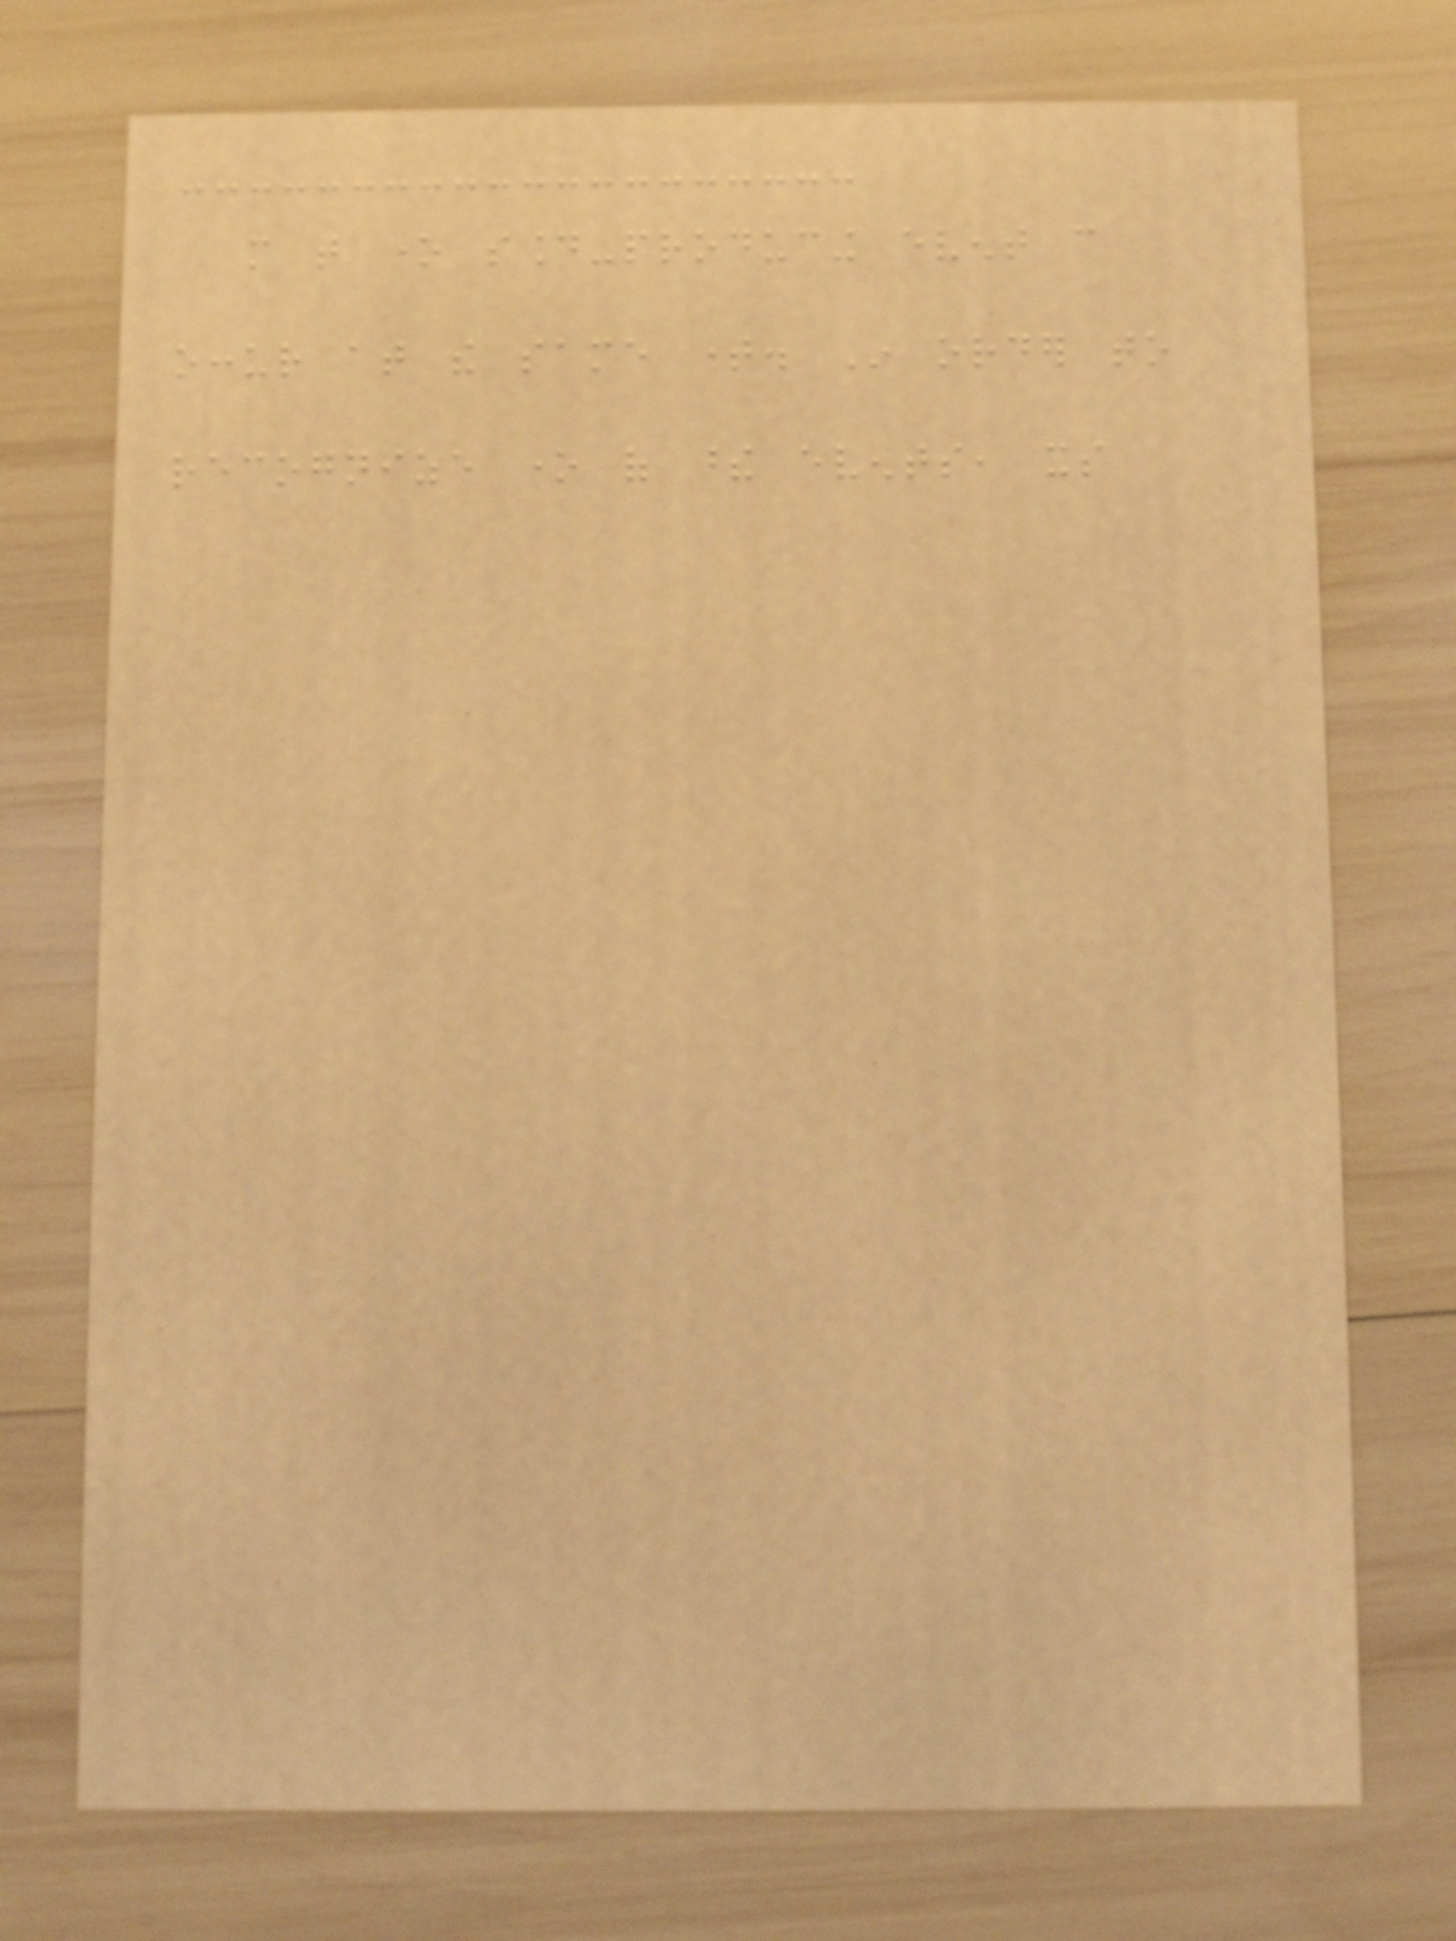more that one sound-producing event can
occur at the same time. In order to
recognize one of these events, its
